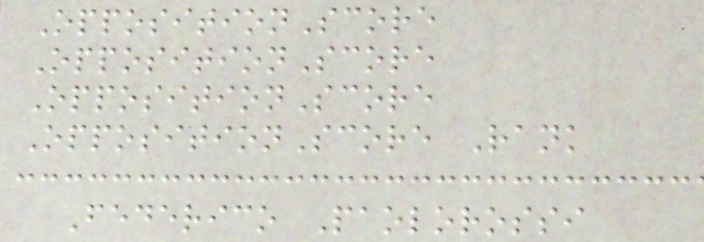OppositionScore
OppositionScore
OppositionScore
OppositionScore Rank
Federico Paolorossi
